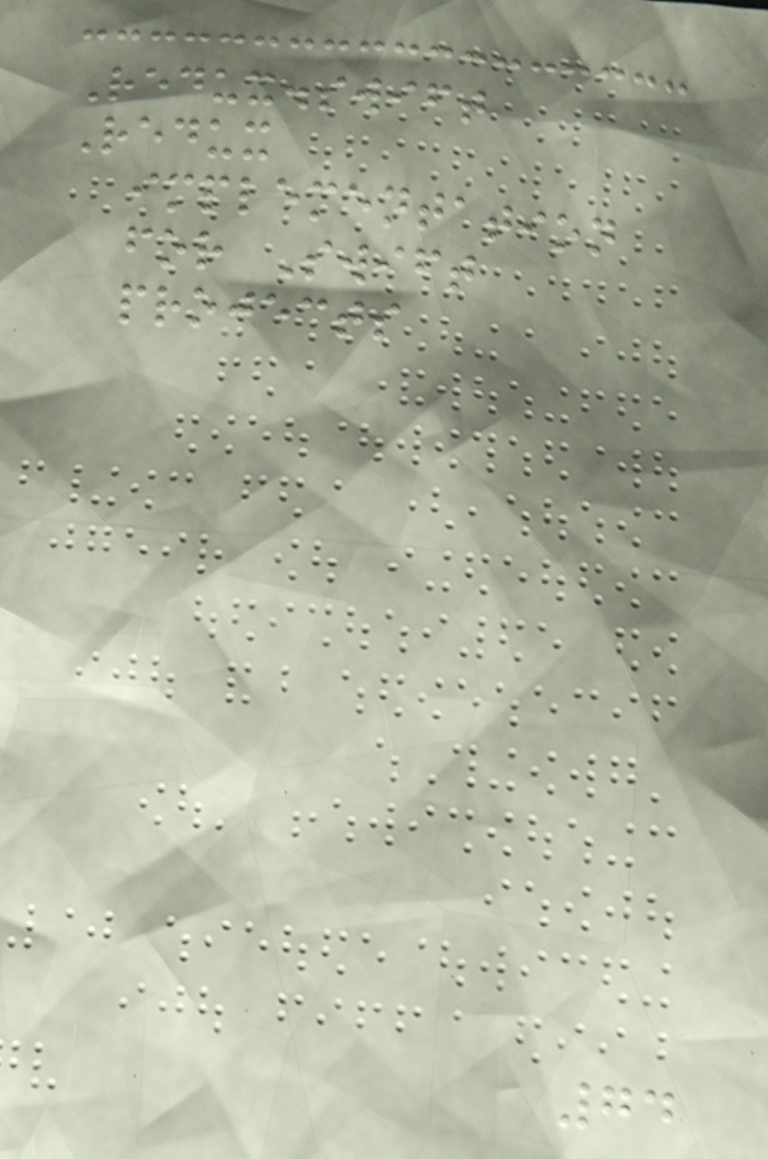Redux.swift
Redux
implementation
for Swift
projects
74
